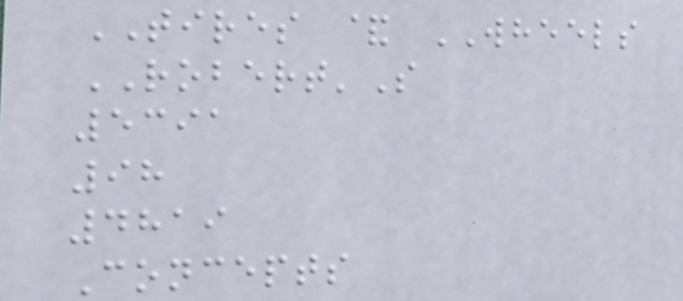TIRES & WHEELS
ROBERT'S
5391
98
4819
Concepts
